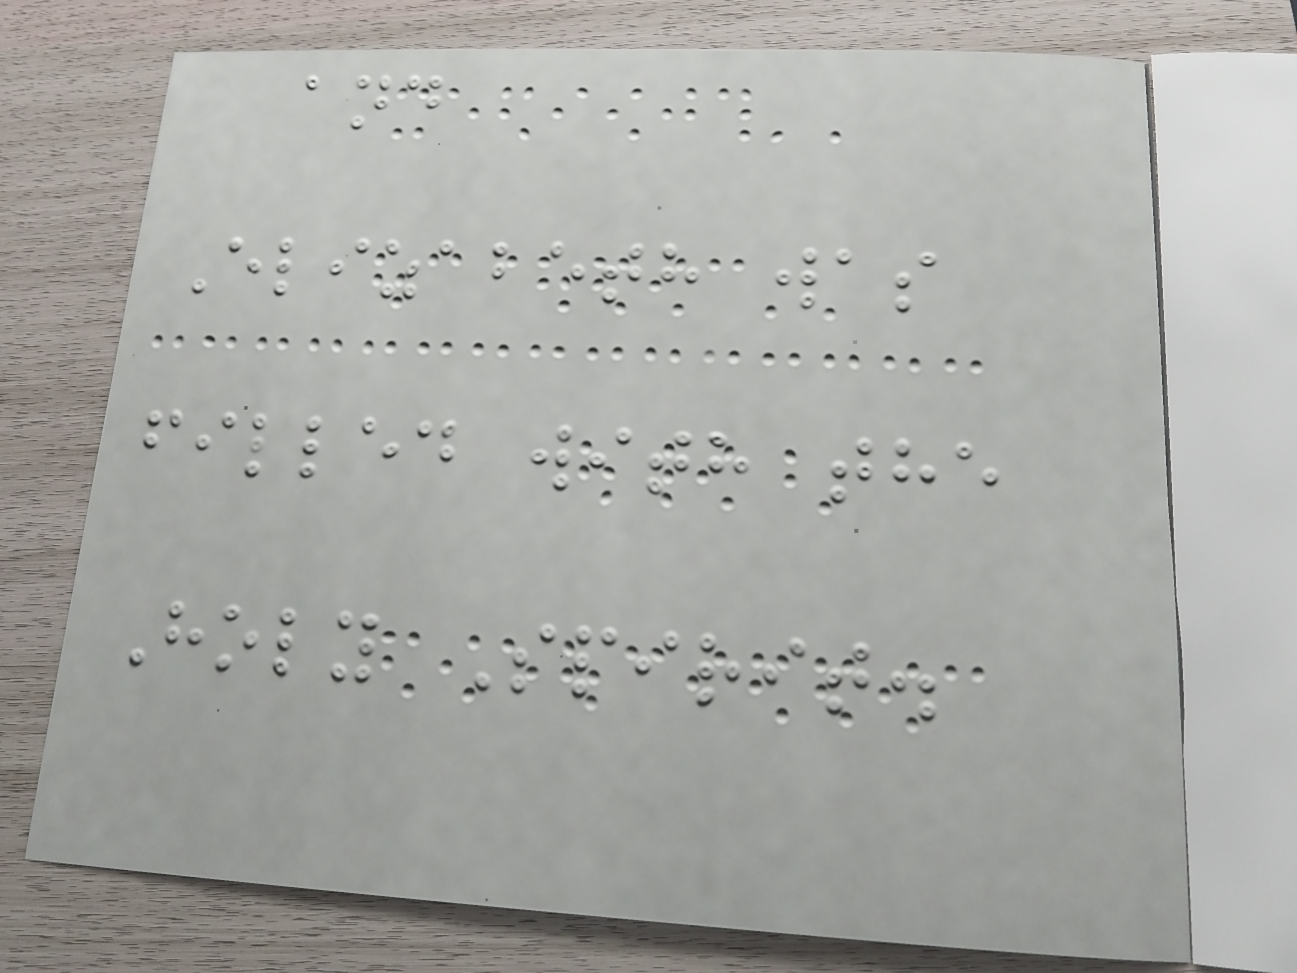and
Elizabeth was
filled with the
Holy Spirit.
